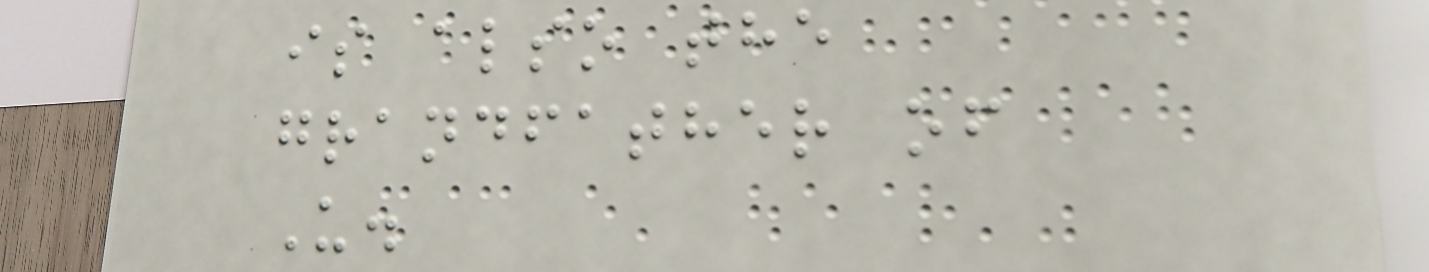is also the
grandfather of
U.
